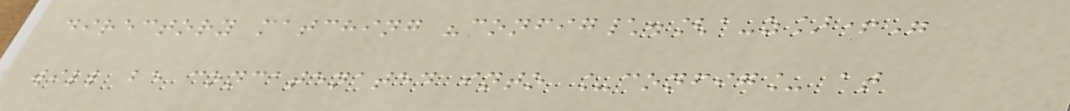directory matching "config\.[a-z]+"
will be concatenated into _config_ at
